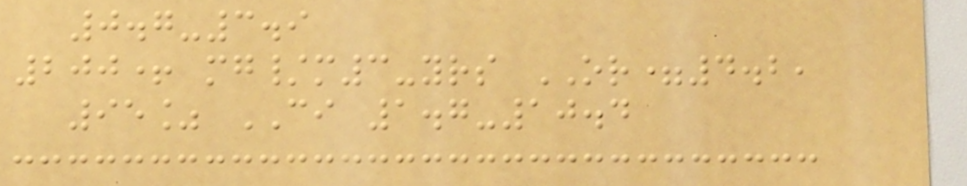0.7-3.9
200+ mg/m3-yrs OR=4.2,
95% CI 1.7-10.4
